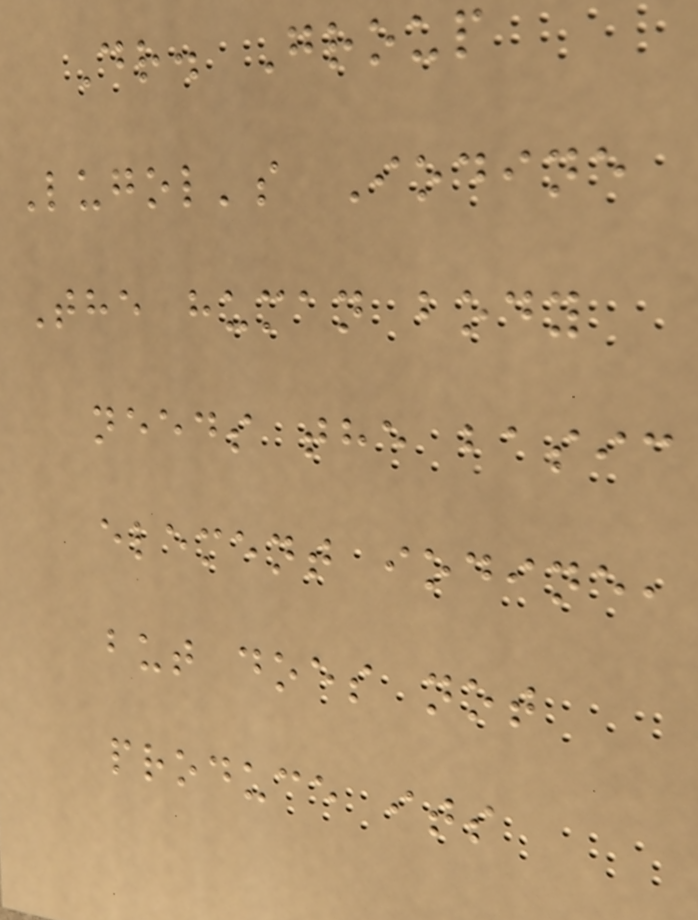Dr. Group
Lugol's Iodine
The human body
needs the basic
element iodine,
but does not
produce its
